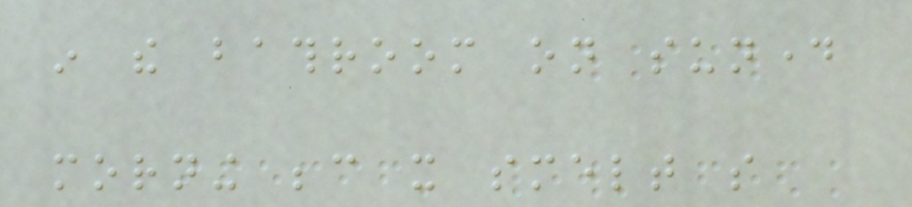in the bathroom on sunday
morning because it smelt so
